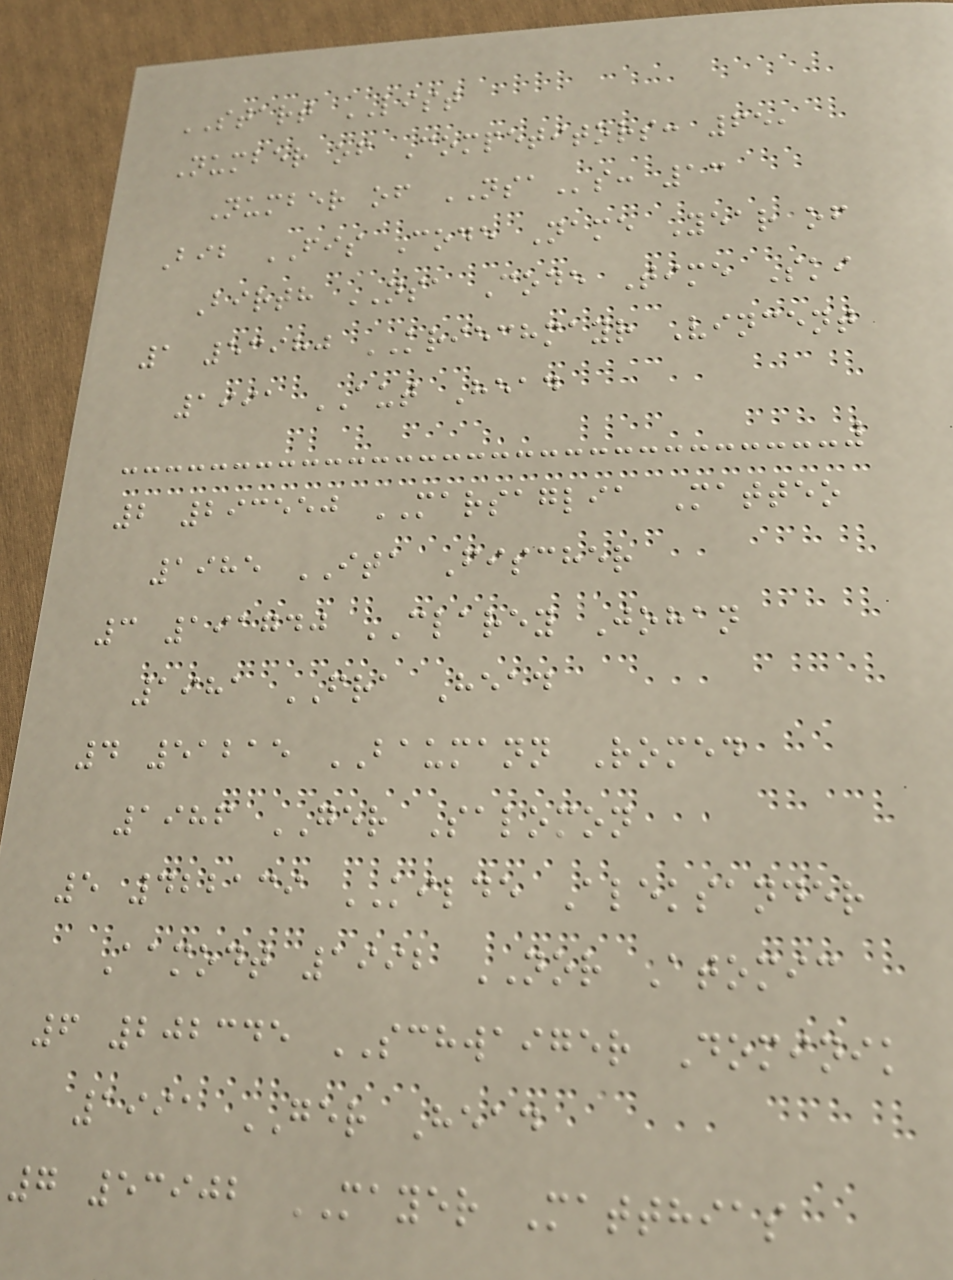START LIST
Number of Competitors: 65,
Number of NSAs: 13
Bib FIS Code Name Year of
Birth NSA Code Time Ski
1 53980 KRIECHMAYR Vincent
1991 AUT Head
2 293550 MARSAGLIA Matteo
1985 ITA Fischer
3 191740 CLAREY Johan
1981 FRA Head
4 51215 BAUMANN Romed
1986 GER Salomon
5 422139 KILDE Aleksander
Aamodt 1992 NOR Atomic
6 202345 SCHWAIGER Dominik
1991 GER Head
7 53902 MAYER Matthias
